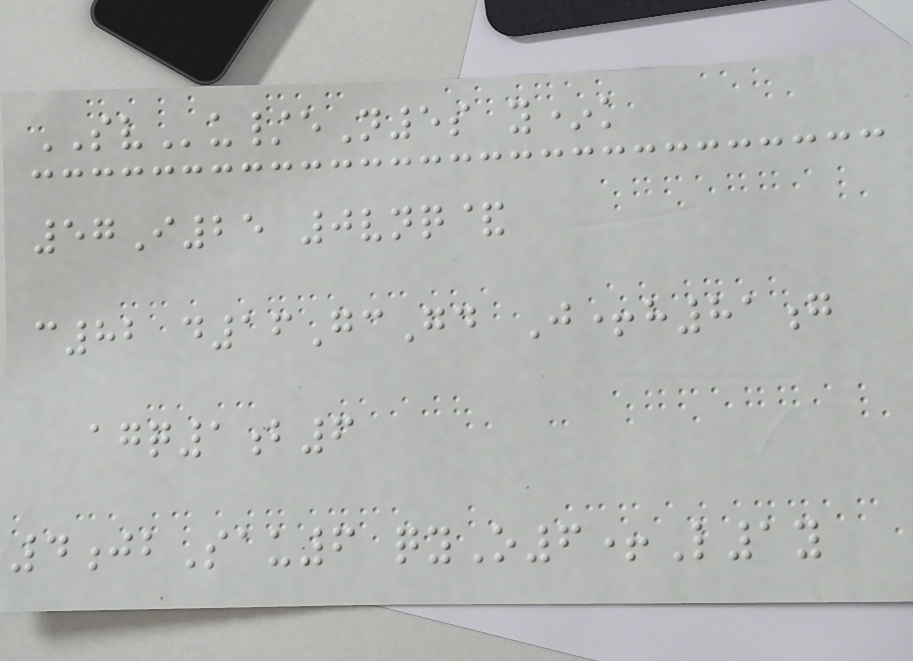SVu/eN5s y*k
57I25 0vnq&
c82 d16GcGd J+h81g
agq1b6
4jbSau6 qyO6+L1y
